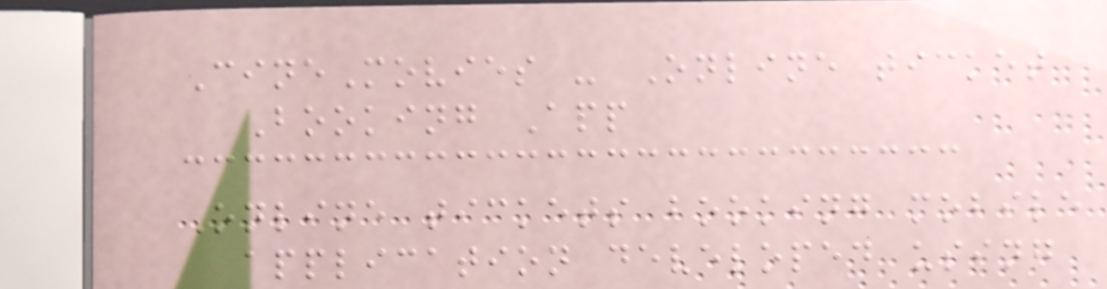CineMovies - Online ticket
Booking App
Online tickets booking mobile
application developed using
